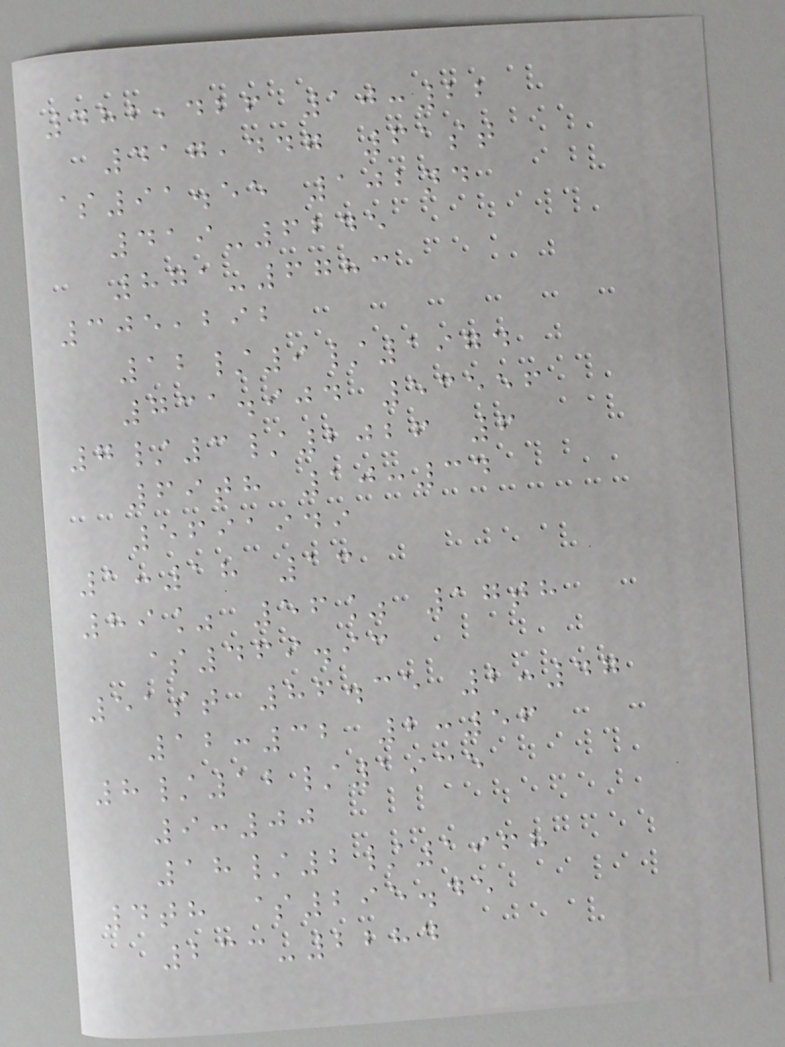482,426 10:22
417,447 61st
$91.55 102nd
419-6245
871-6783
305,292
12/9/1974
731.904 53556
7/3/2026 6
69th 10:34
5691949
1:18 13
89% 56% 17th
$469.93
51st 86.35 2:47
12:32 2:56
8/12/1935
9:00
18/2/1968
4th $295.45
233-2284
